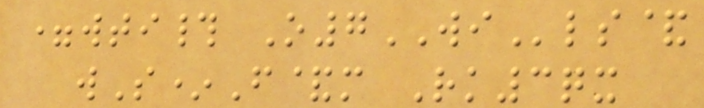=wti# O7WIls&
wS*F&m Rk3qx
